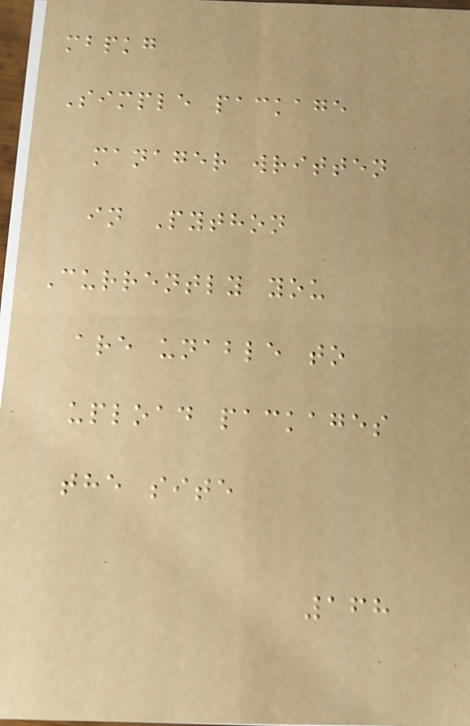mbpkg
Simple package
manager written
in Python
Currently you
are unable to
upload packages
the site
168
